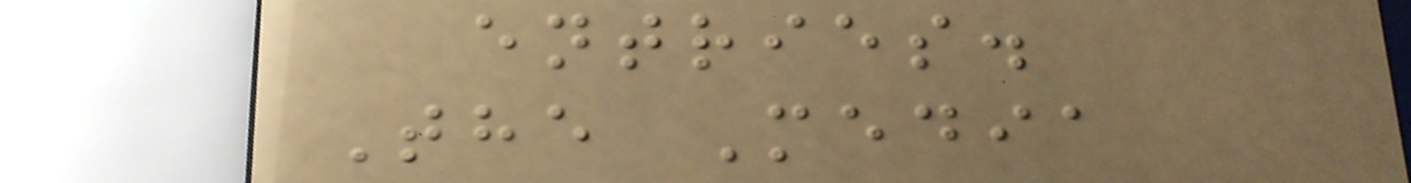entries.
The Media
